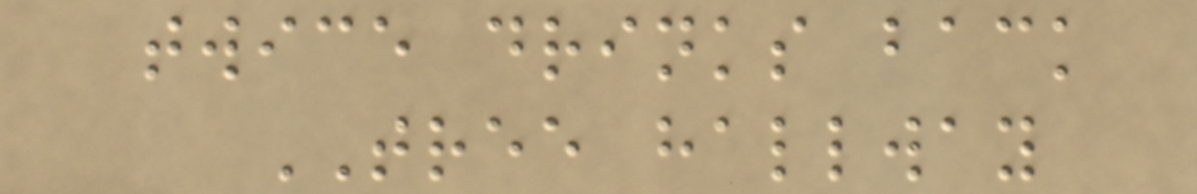twice drinks back
TREE hallway
